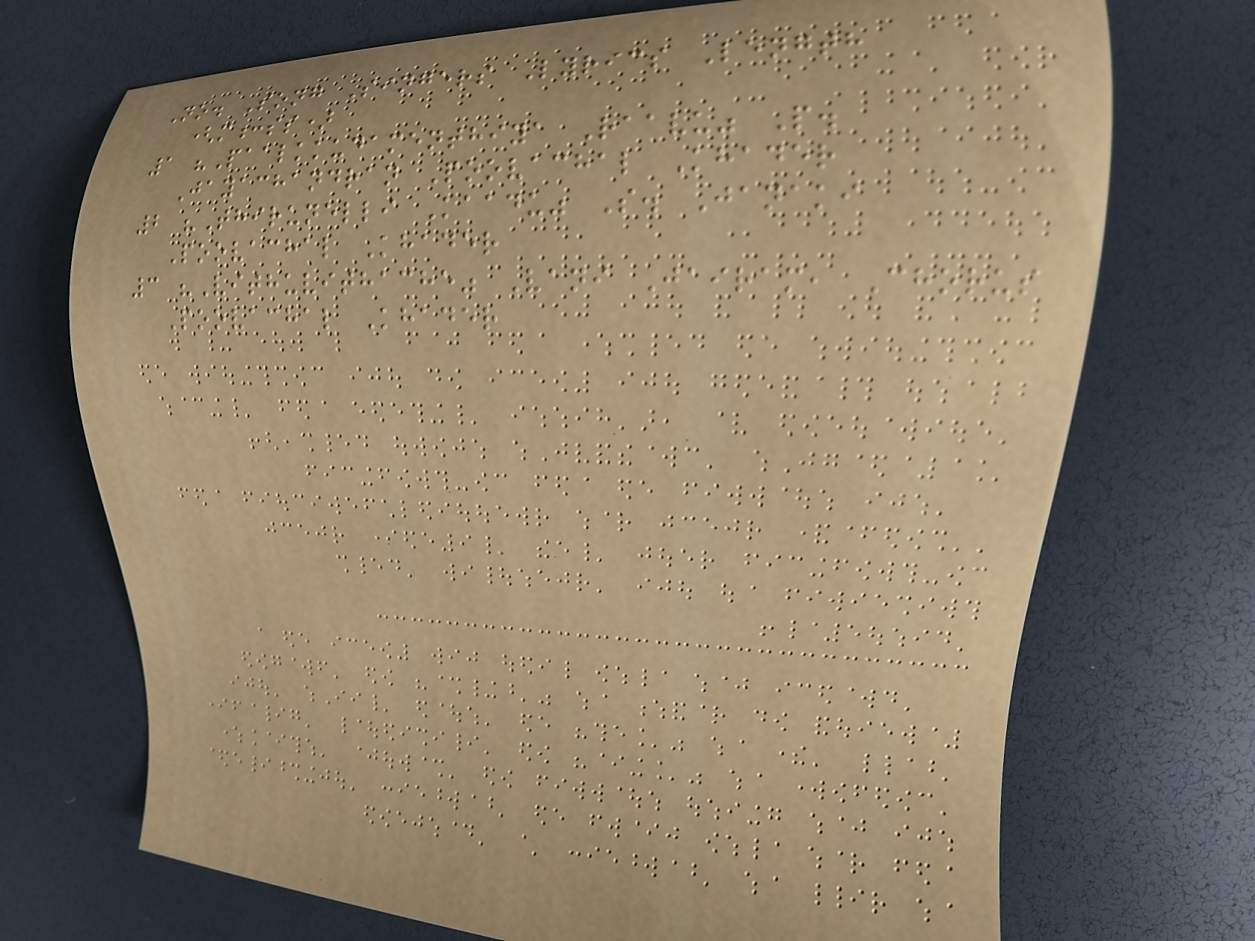No. Song Singers Lyrics Length
(m:ss)
1 "Paalkkudamenthiya Raavu" P.
Jayachandran Poovachal Khader
2 "Thirunelli Kaadu" S. Janaki
Poovachal Khader
3 "Vithuvithache" Vani Jairam, Chorus
Poovachal Khader
